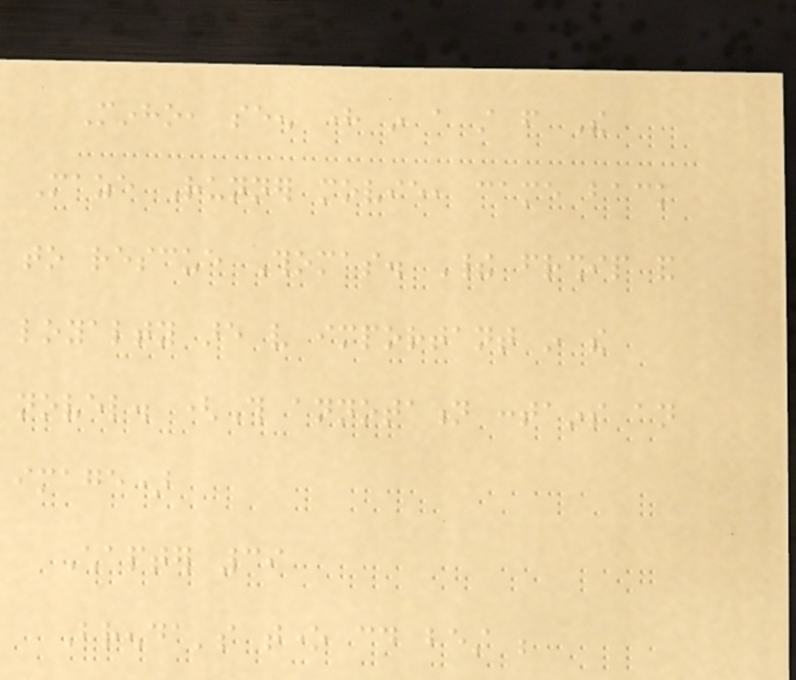Minho, seen here in a still from The
Maze Runner movie, came back
to rescue Thomas. Their friendship and
loyalty are very important in the
novel. (This annotation contains an
image)
Chapter 39
Brenda's tone could best be
